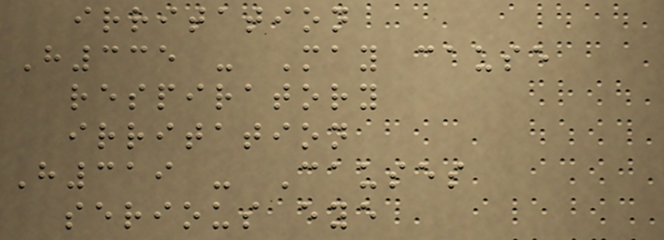irritation
H335 - May cause
respiratory
irritation
H319 - Causes
serious eye
